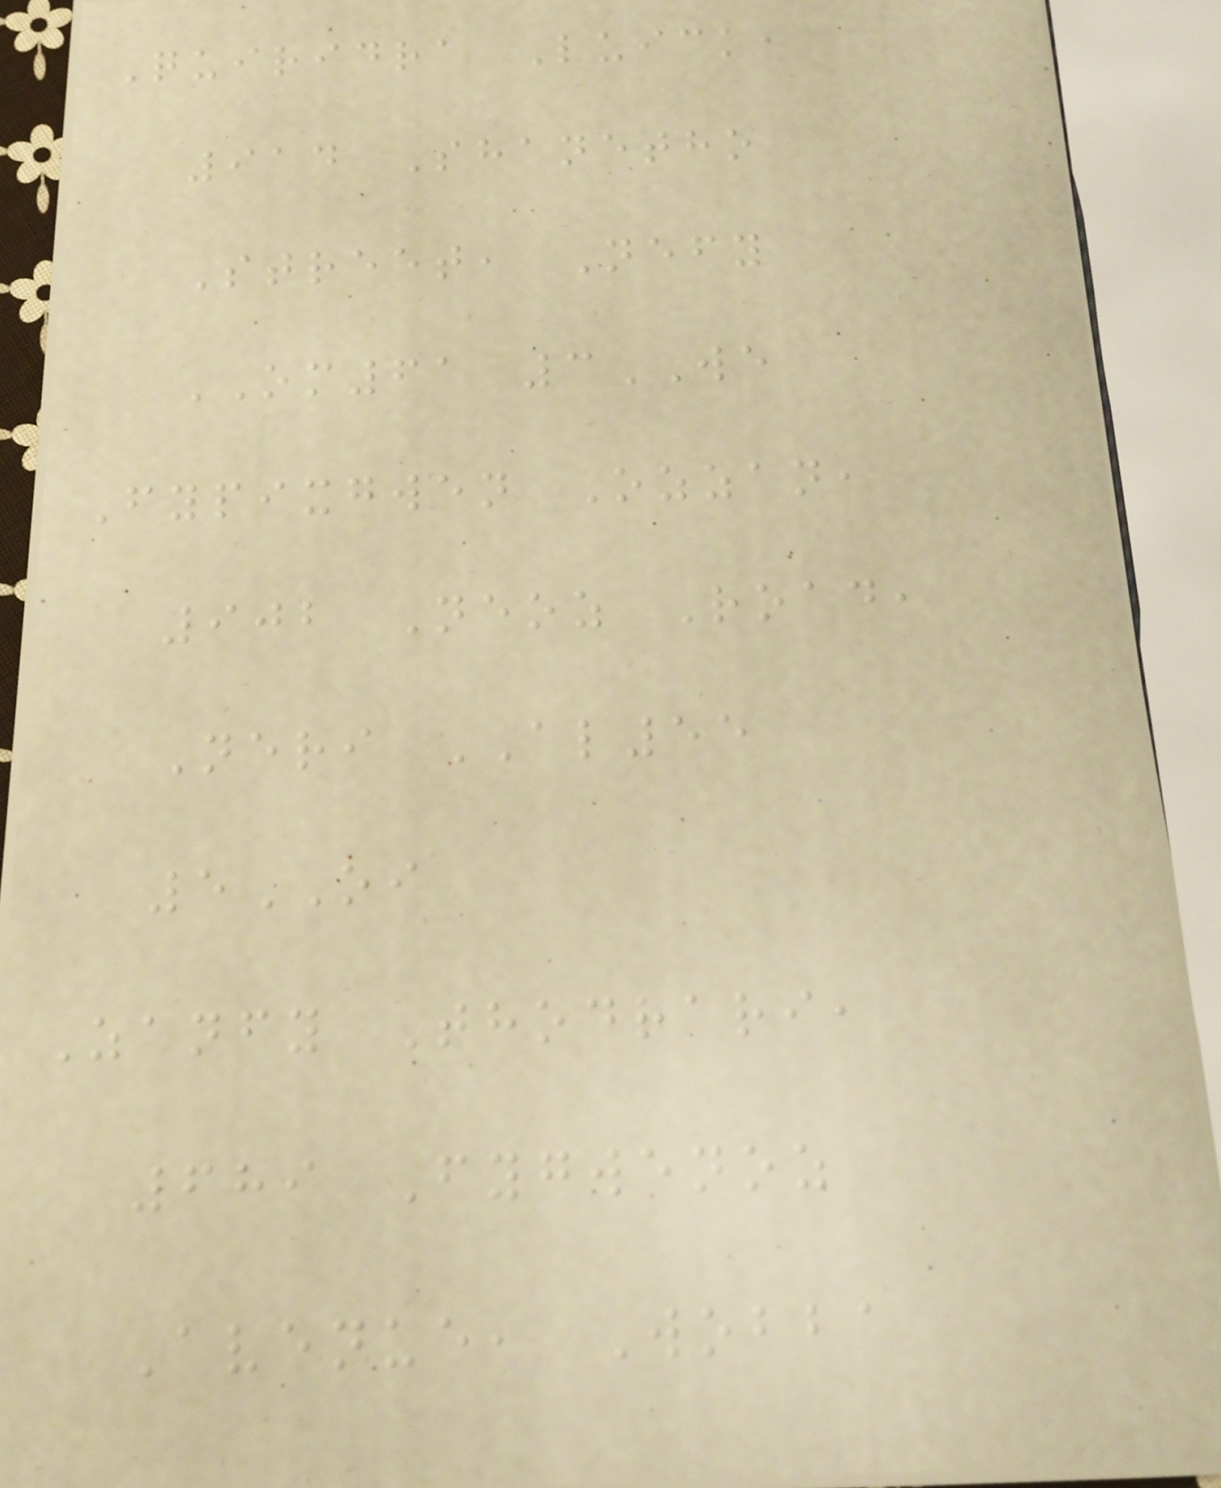Quiridra Luick,
914 Shanetho
Street, Nefy
OM61 3WE
Fypixgwen Ozzan,
902 Neoz Road,
Neri AL55
5OI
Zanfy Thodrari,
689 Fygwenoz
Avenue, Wobba
